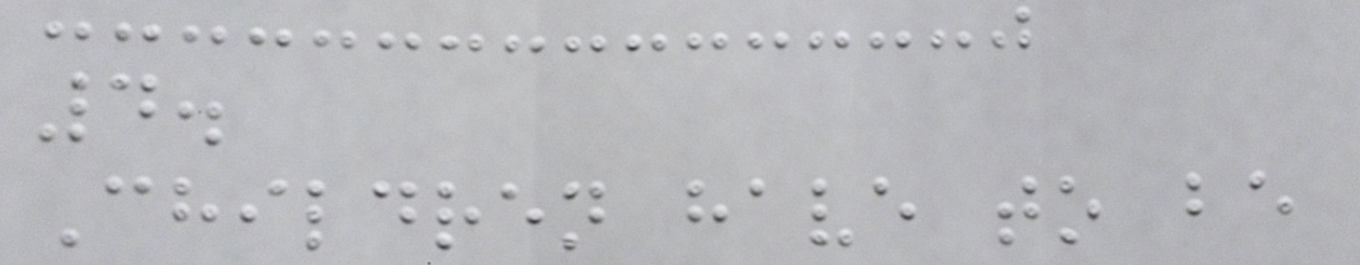4.
Children have to be
